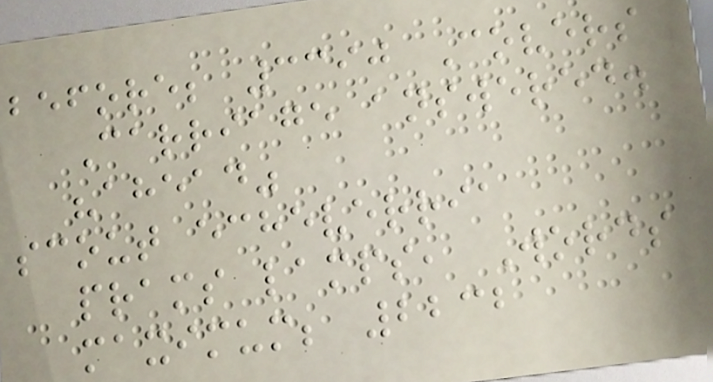before; 3390 Covers
Carriage answered.
"ahead"
scout echeverria
prams lamps, Words
maximum; 2232
